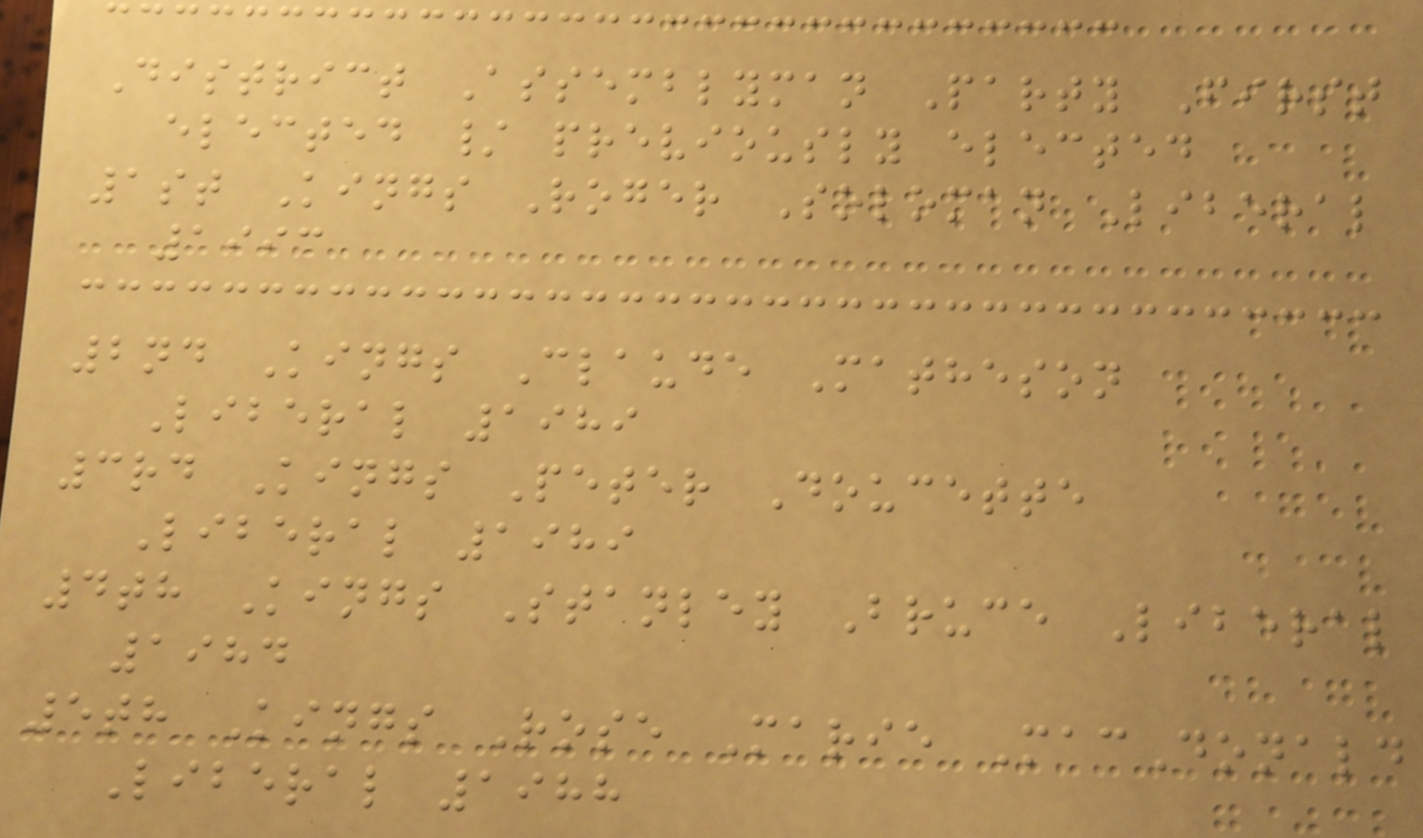District Assemblyman Party First
elected / previously elected
1st Kings Roger Soloman Liberal
1993
2nd Kings Claude Matheson
Liberal 1989
3rd Kings Peter Doucette
Liberal 1989
4th Kings Stanley Bruce Liberal
1984
5th Kings Rose Marie MacDonald
Liberal 1988
